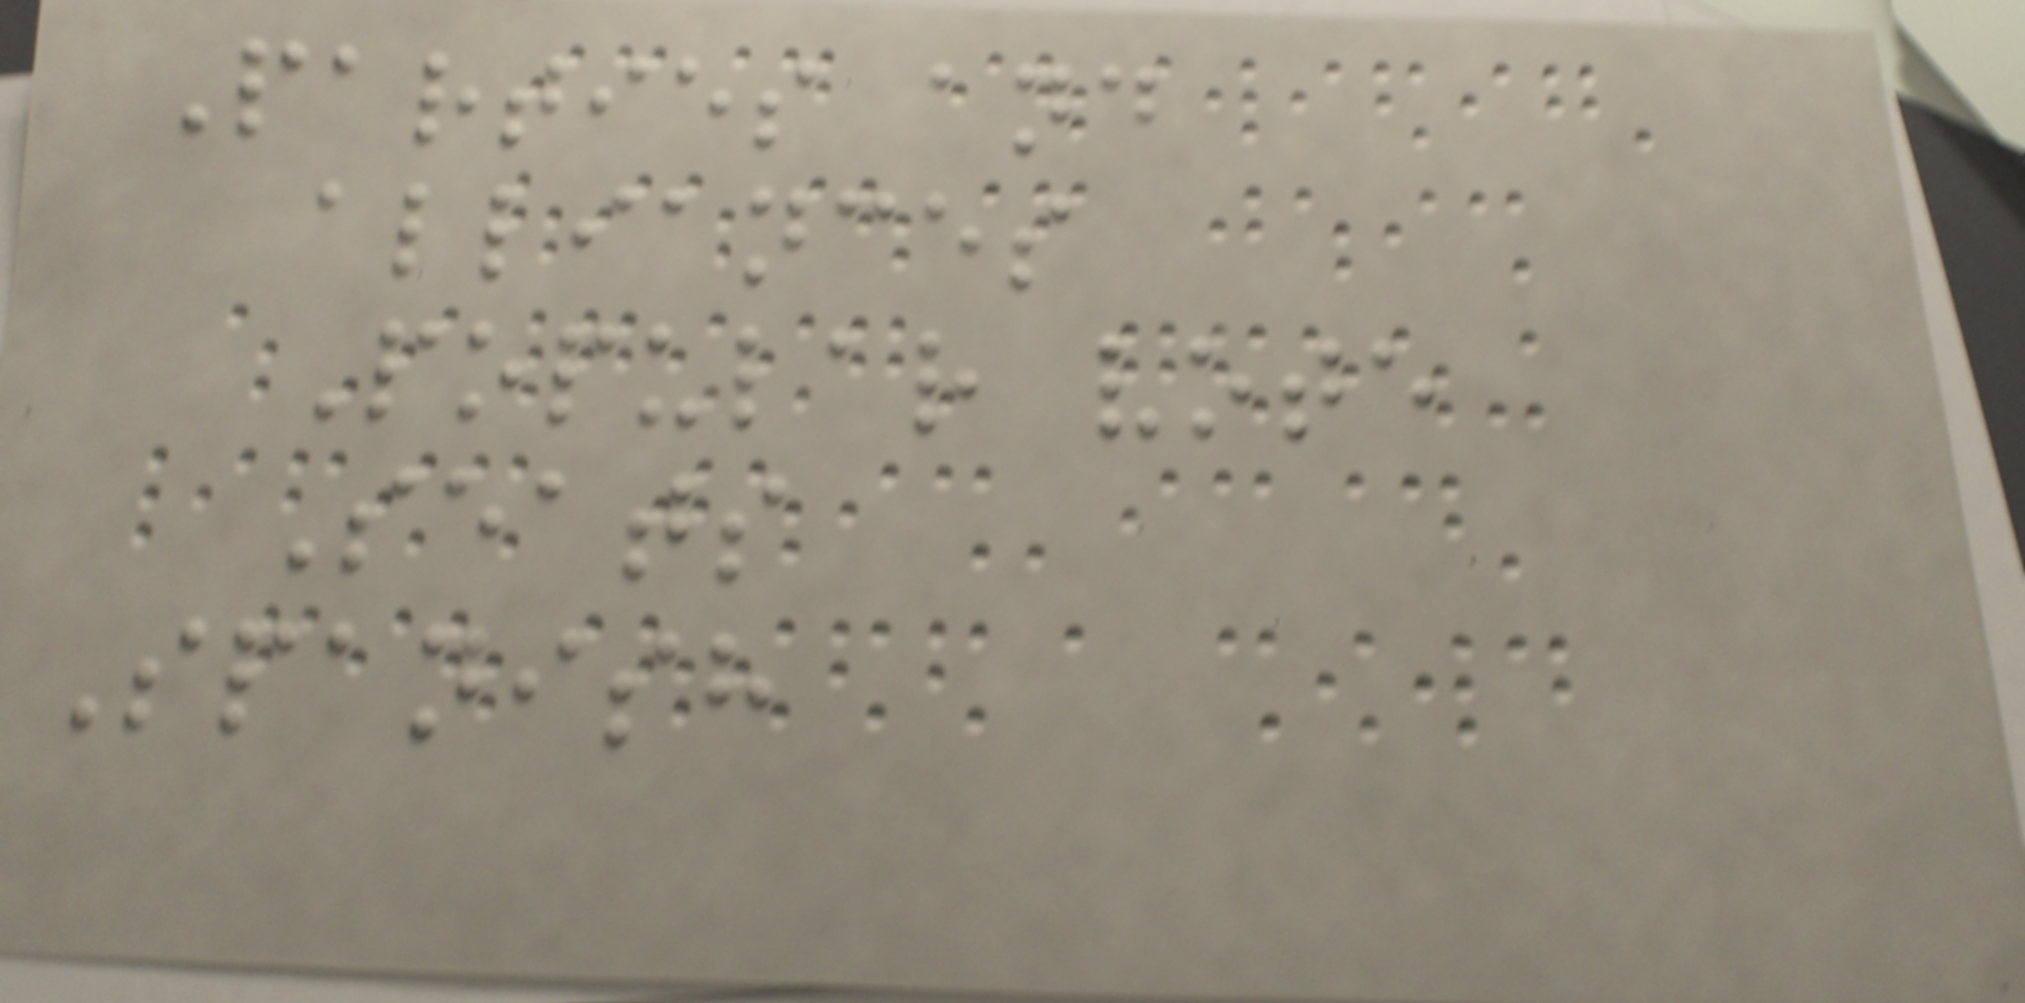Parties and
alliances
Popular vote
Seats
Spanish
